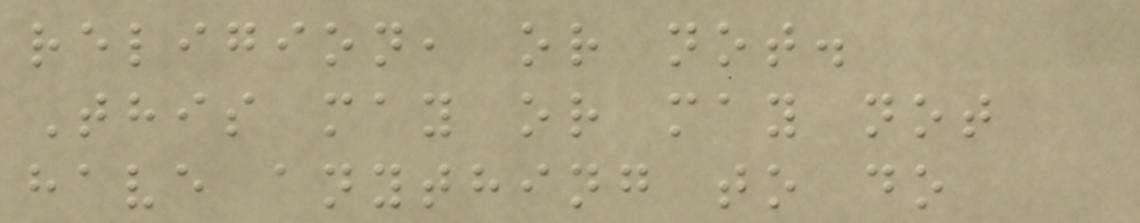religion, or not.
This may or may not
have anything to do
